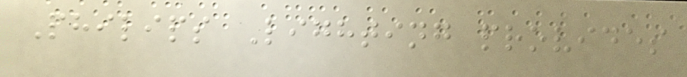Philips Lighting provides
